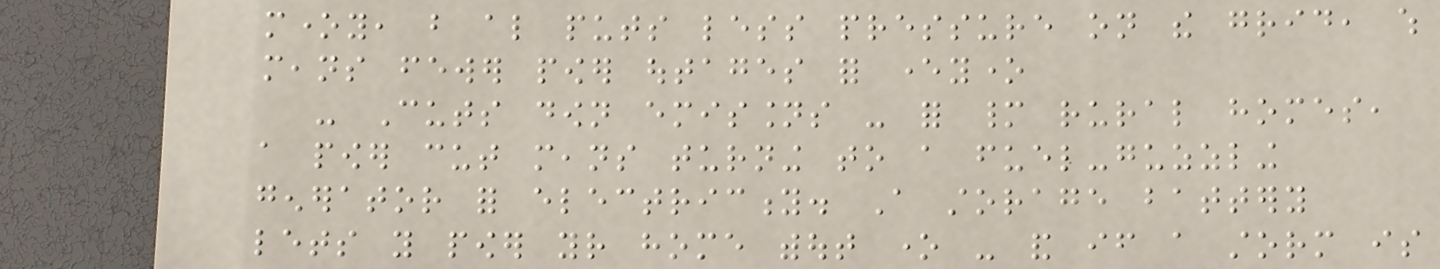money, but also puts less pressure on the grid, which
means fewer power outages for everyone
- Cuts down emissions - for many rural homes,
a power cut means turning to a fuel-guzzling
generator for electricity. A storage battery
lets you power your home without one - and if a storm is
